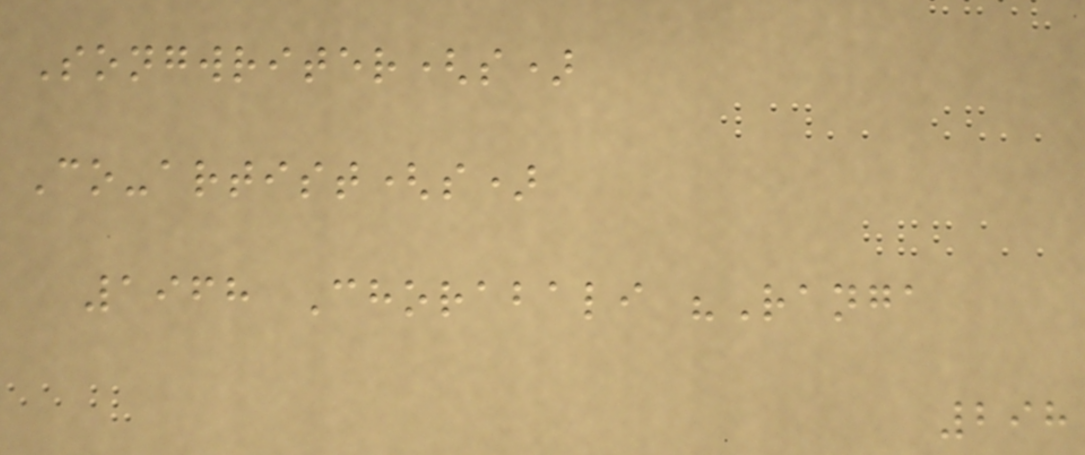Songwriter(s)
Co-artist(s)
1968 Chorabali "Ranga
298
